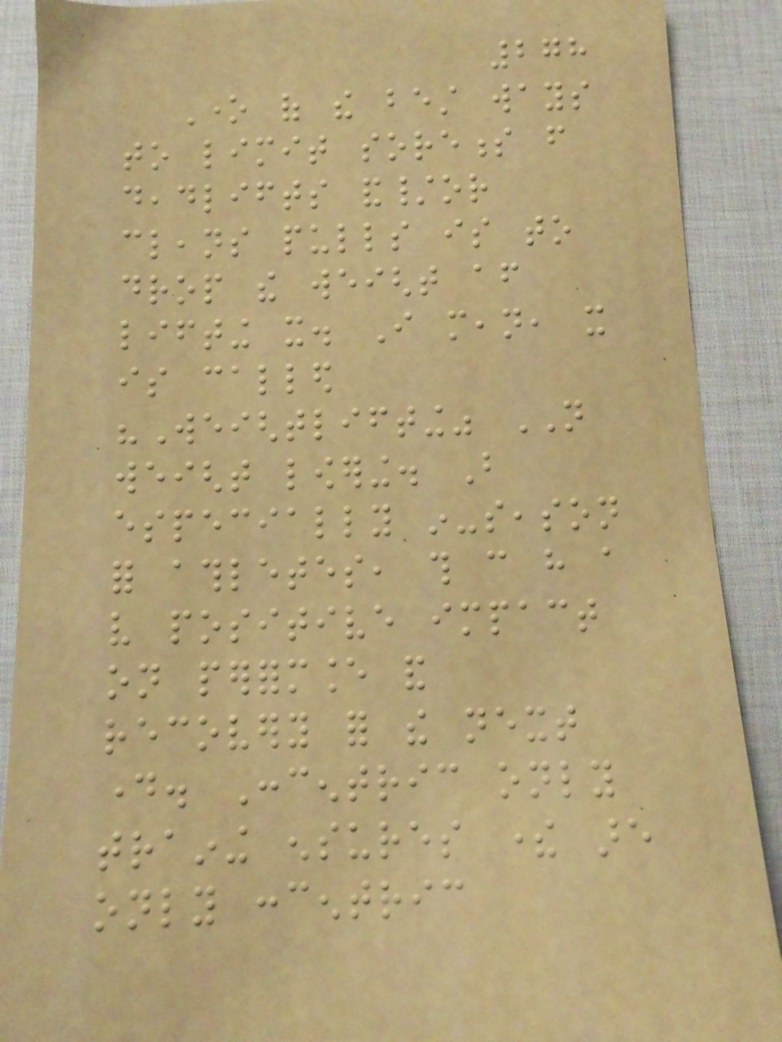278
One of the best ways
to limit soreness from
deadlifts and/or
cleans pulls is to
drop the weight after
lifting it. I mean, it
is called
"Weightlifting" NOT
weight lowering. But
especially in-season
for athletes, this can have a
very positive impact
on performance and
recovery for the next
day. Concentric only
training ensures there are
only concentric
